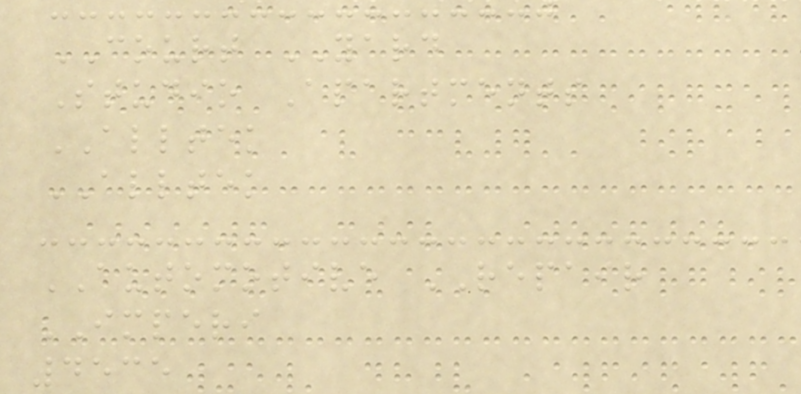COURT YARD
Studio Apartments
ALLTEK
ALLTEK
AUTOMOTIVE REPAIR
IMPERI
4535
